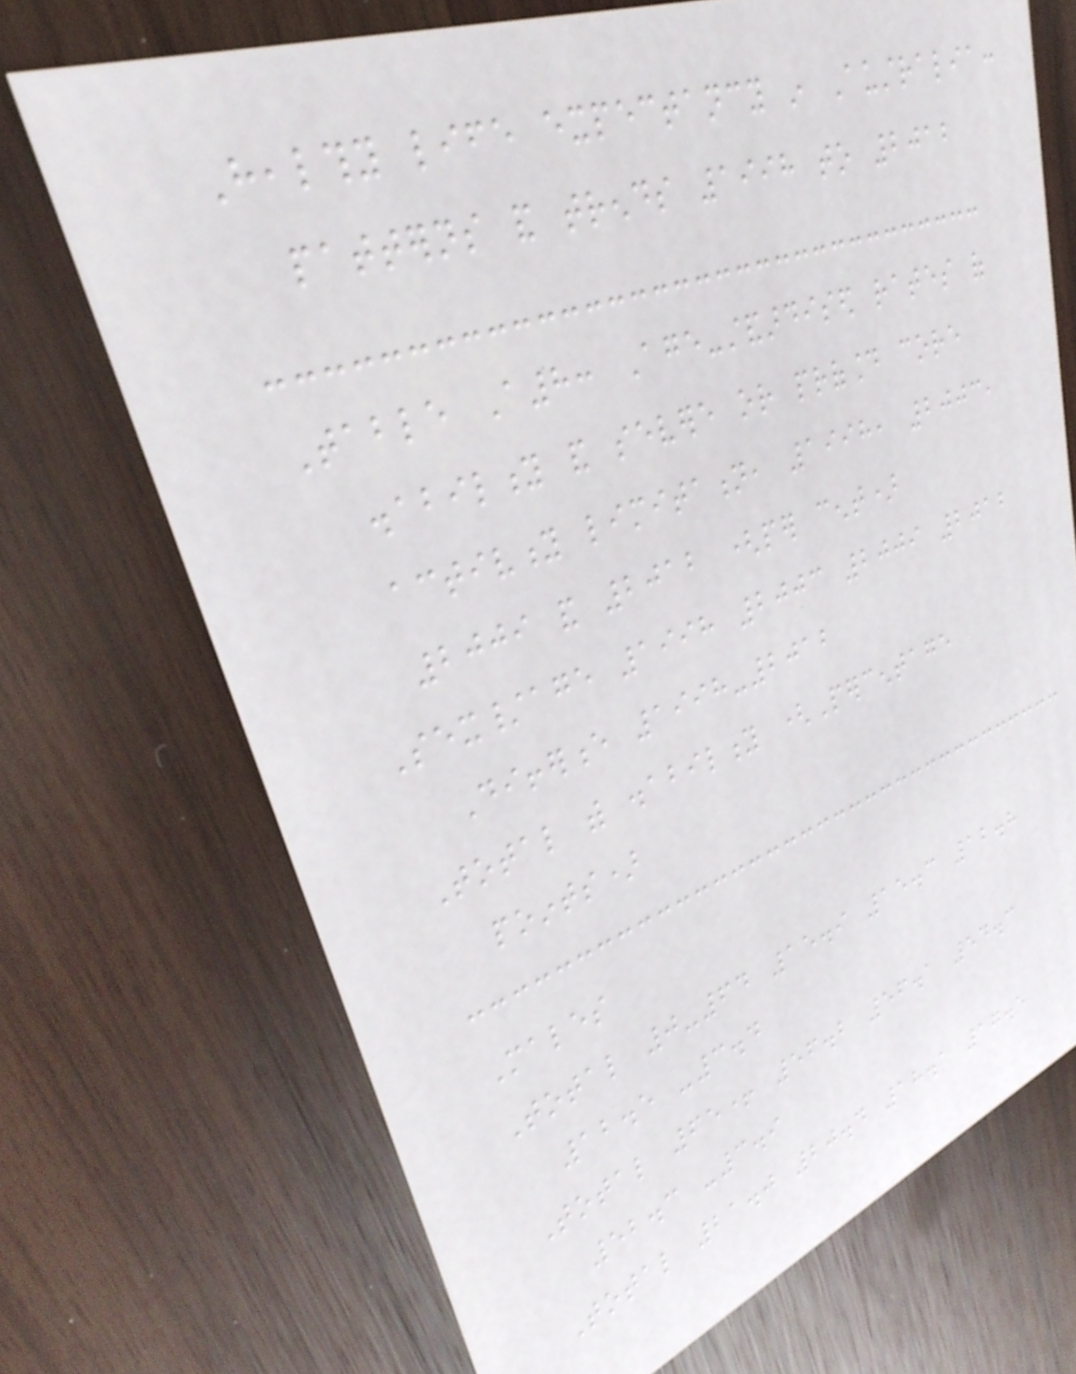Healthy life expectancy in Australia:
patterns and trends 1998 to 2012
Table A8: Age-standardised rates of
disability and severe or profound core
activity limitation, 1998, 2003,
2009 and 2012 (per cent)
Sex/age 1998 2003 2009 2012
Difference 1998-2012
Total with disability (Percentage
points)
Males
Total 0-64 15.9 15.3 12.8
12.5 -3.4
Total 65+ 56.2 56.1 54.3
52.3 -3.9
Total 21.0 20.4 18.1 17.5
